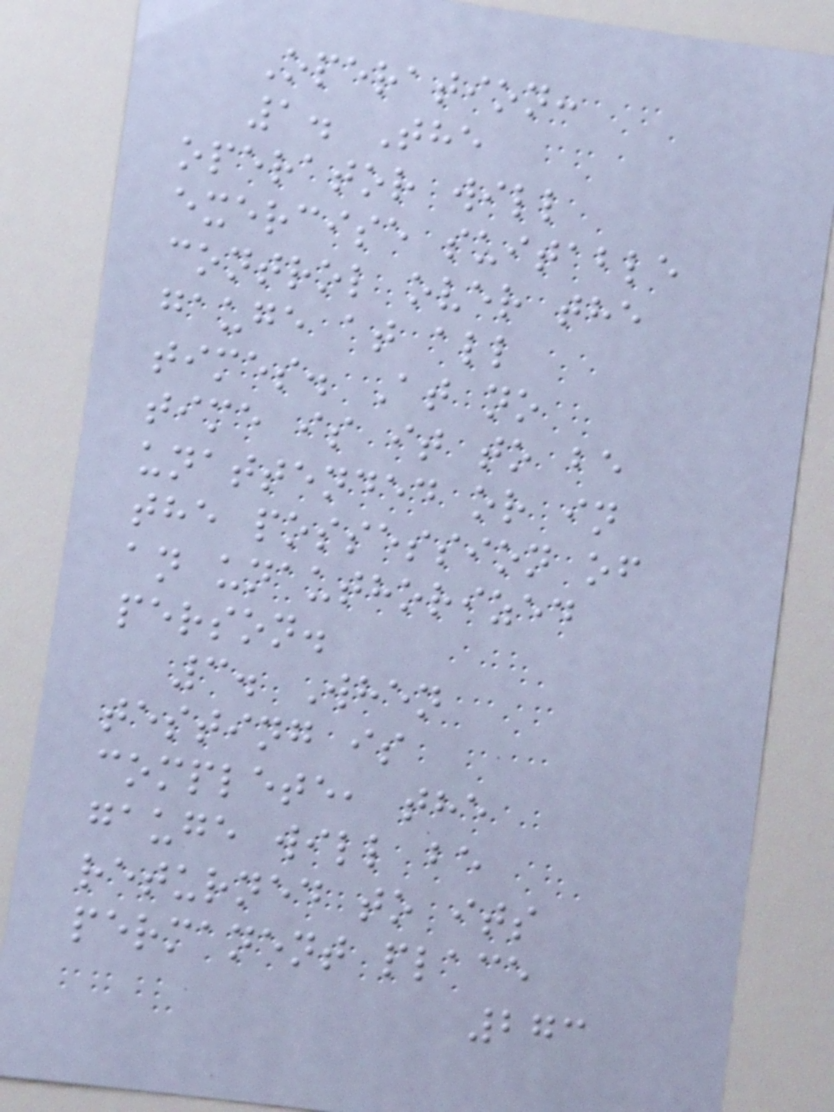Operation:
1. The
operator will
exercise suitable
control over the
gauge at all
times. At no
time is it to be
unattended or in
the possession of
an unauthorized
person.
3. When
testing is
complete, the
gauge will be
returned to its
permanent place
273
